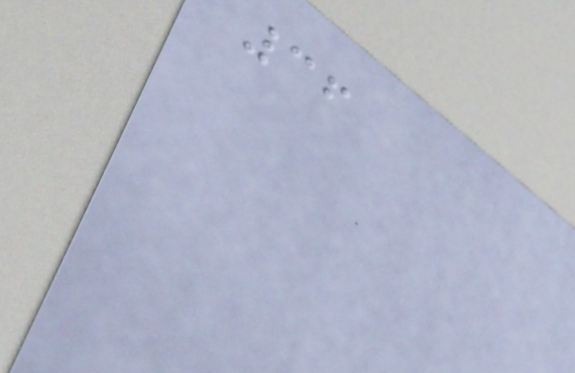36
